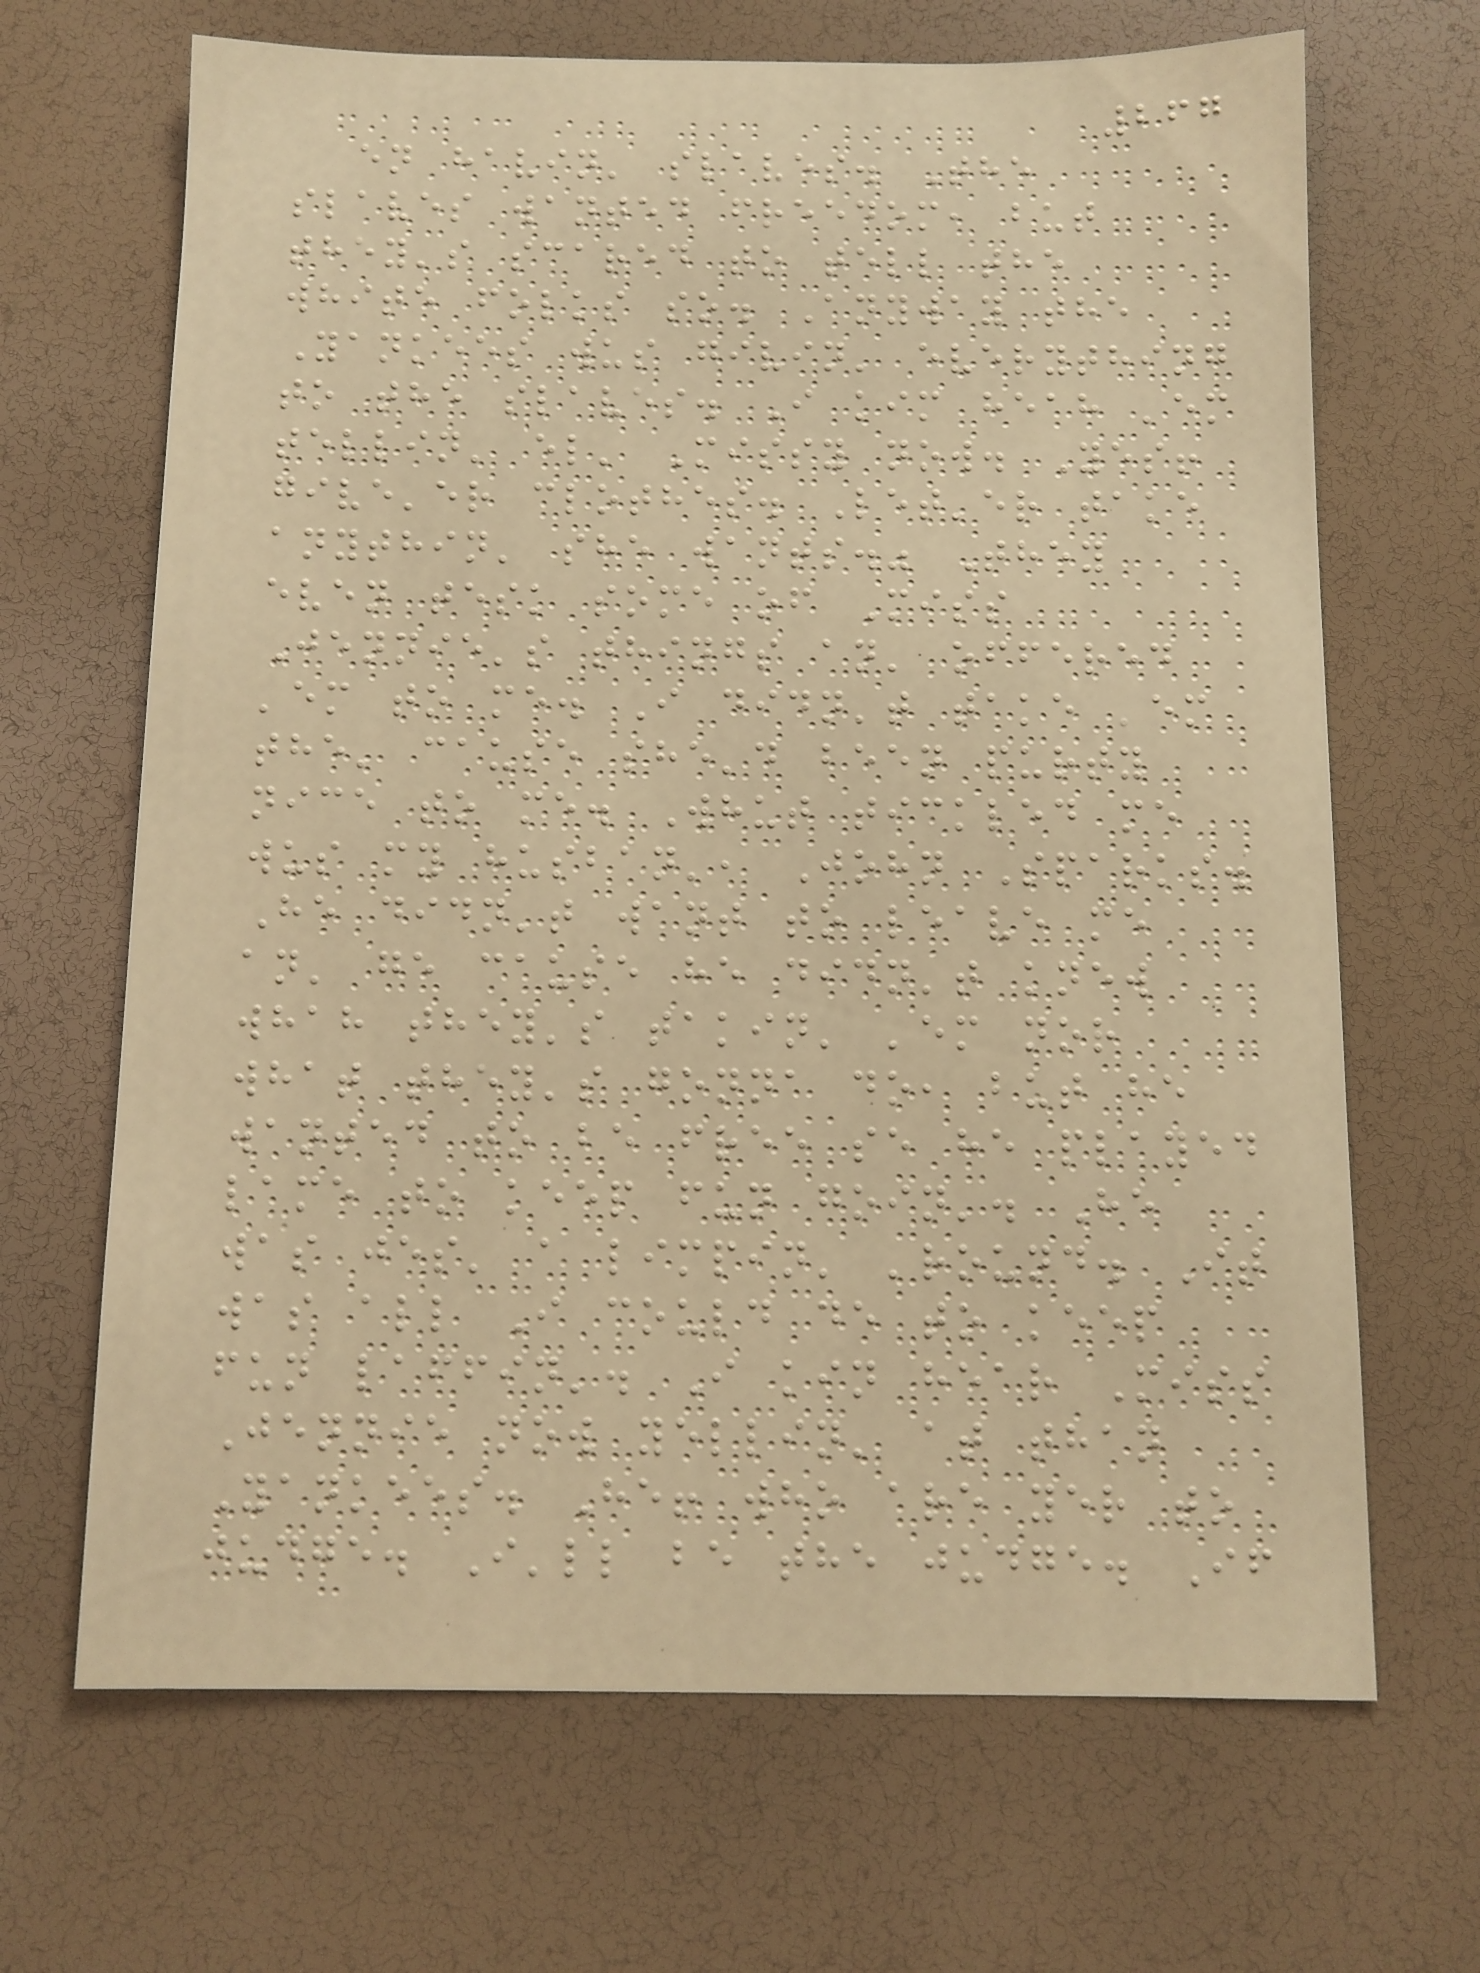267
en havin' slaves. The
slaves wanted freedom, but
they's scared to tell the
white folks so. Anyway the
Yankees wus givin' everything
to the slaves. I kim heah 'em
tellin' el' Missy now. Yes!
give'er clothes. Let'er take
anythin' she wants." They
even tesk some of Miss
Jennie's things an' offered
'em to me. I didn't take 'em
the' cause she'd been purty
nice to me. Whut tickled me
wus my husban', John Sparks.
He didn't want to leave me
an' ge cause he didn't knew
whah they's takin' 'em nor
what they's gonna do, but he
wanted to be free se he played
lame to keep fun goin'. He
was jes' a limpin' 'round. It
was all I could de to keep
fun laffin'. I kin hear Miss
Jennie now yellin' at than
Yankees. He! who are yer to
judge. I'll be the judge. If
